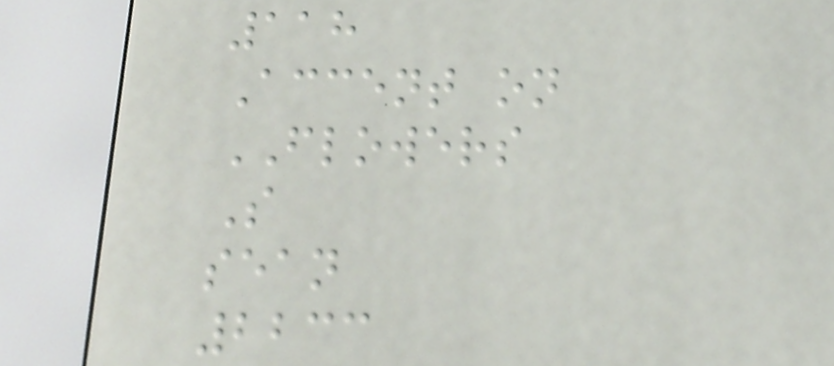118
Accent on
FLOWERS
S
sean
2233
